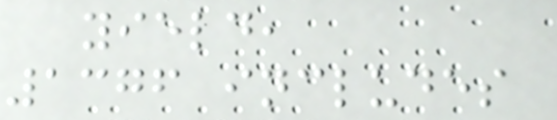yield,
1376 includes
